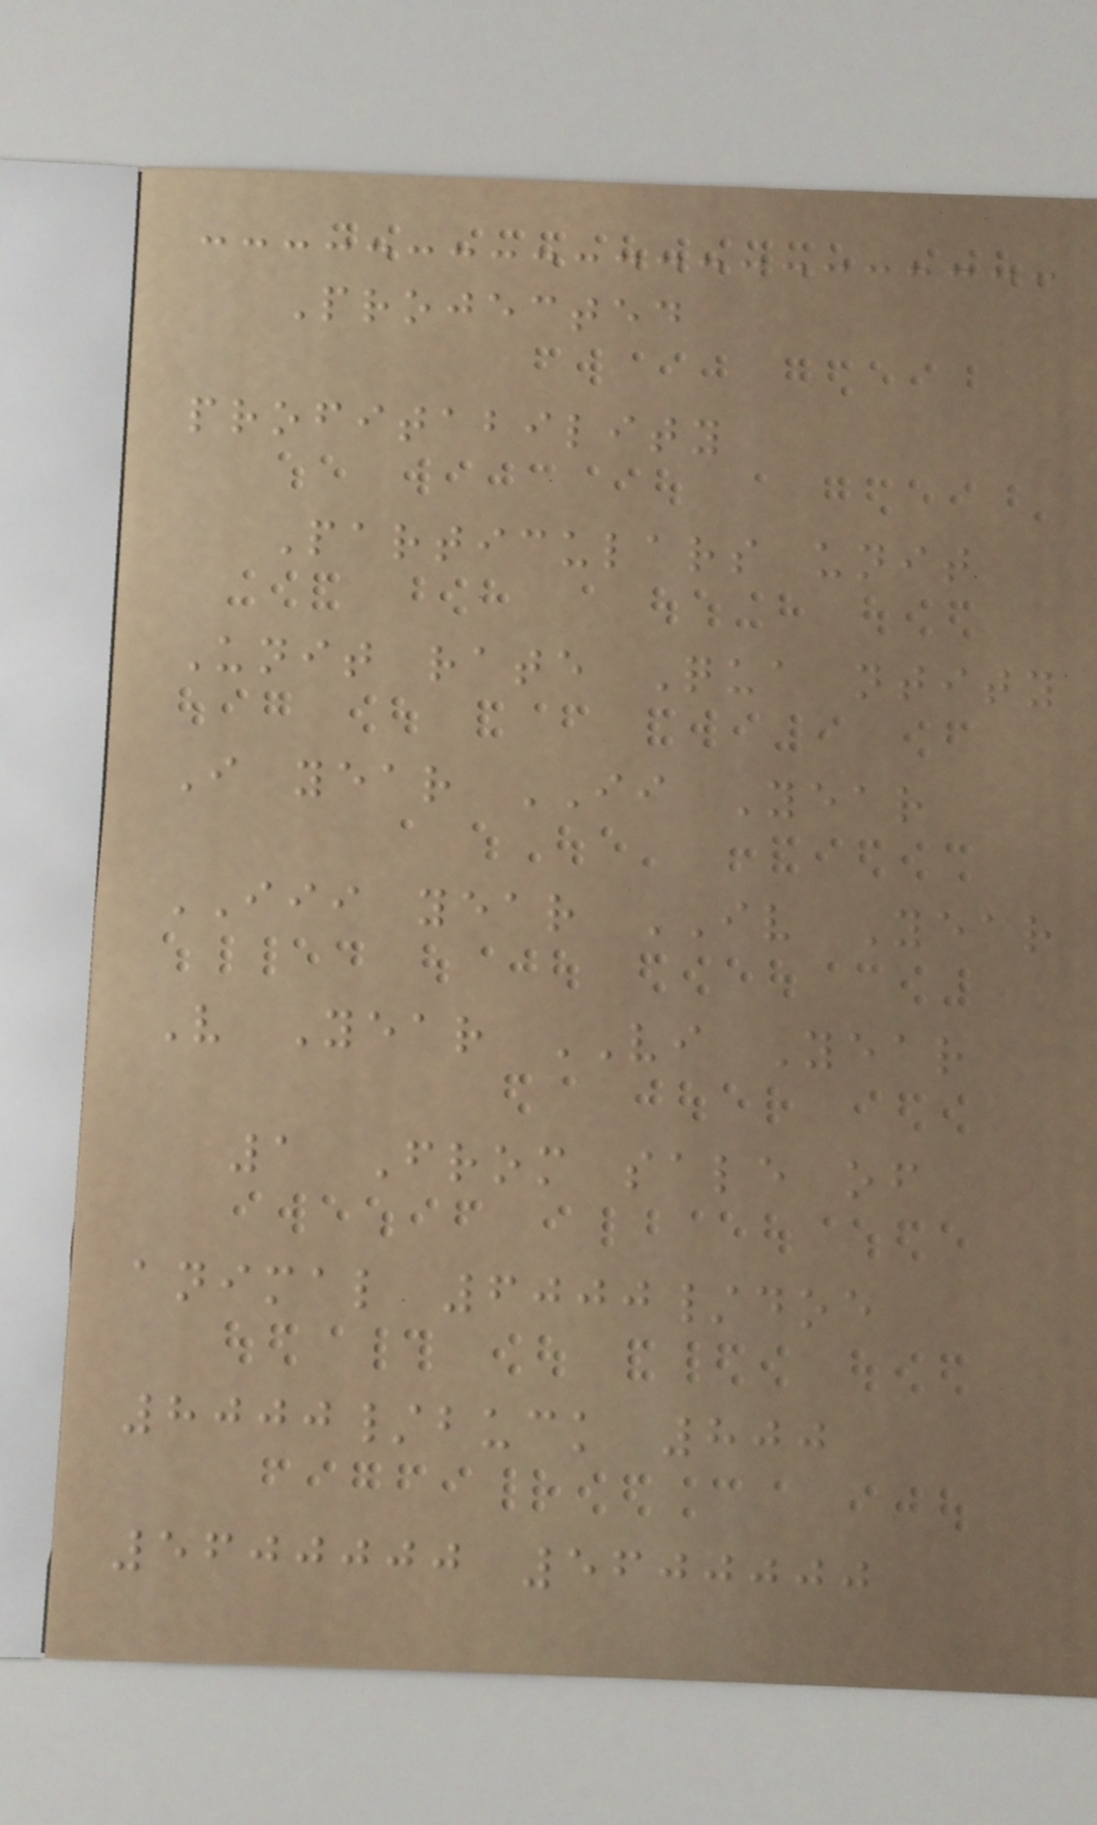Projected
profitability
Particulars unit
Unit rate Qua ntity
I year II Year
III year IV Year
V Year VI Year
1 From sale of
animal 6000/doe
8000/buck 800
5600000 5600000
